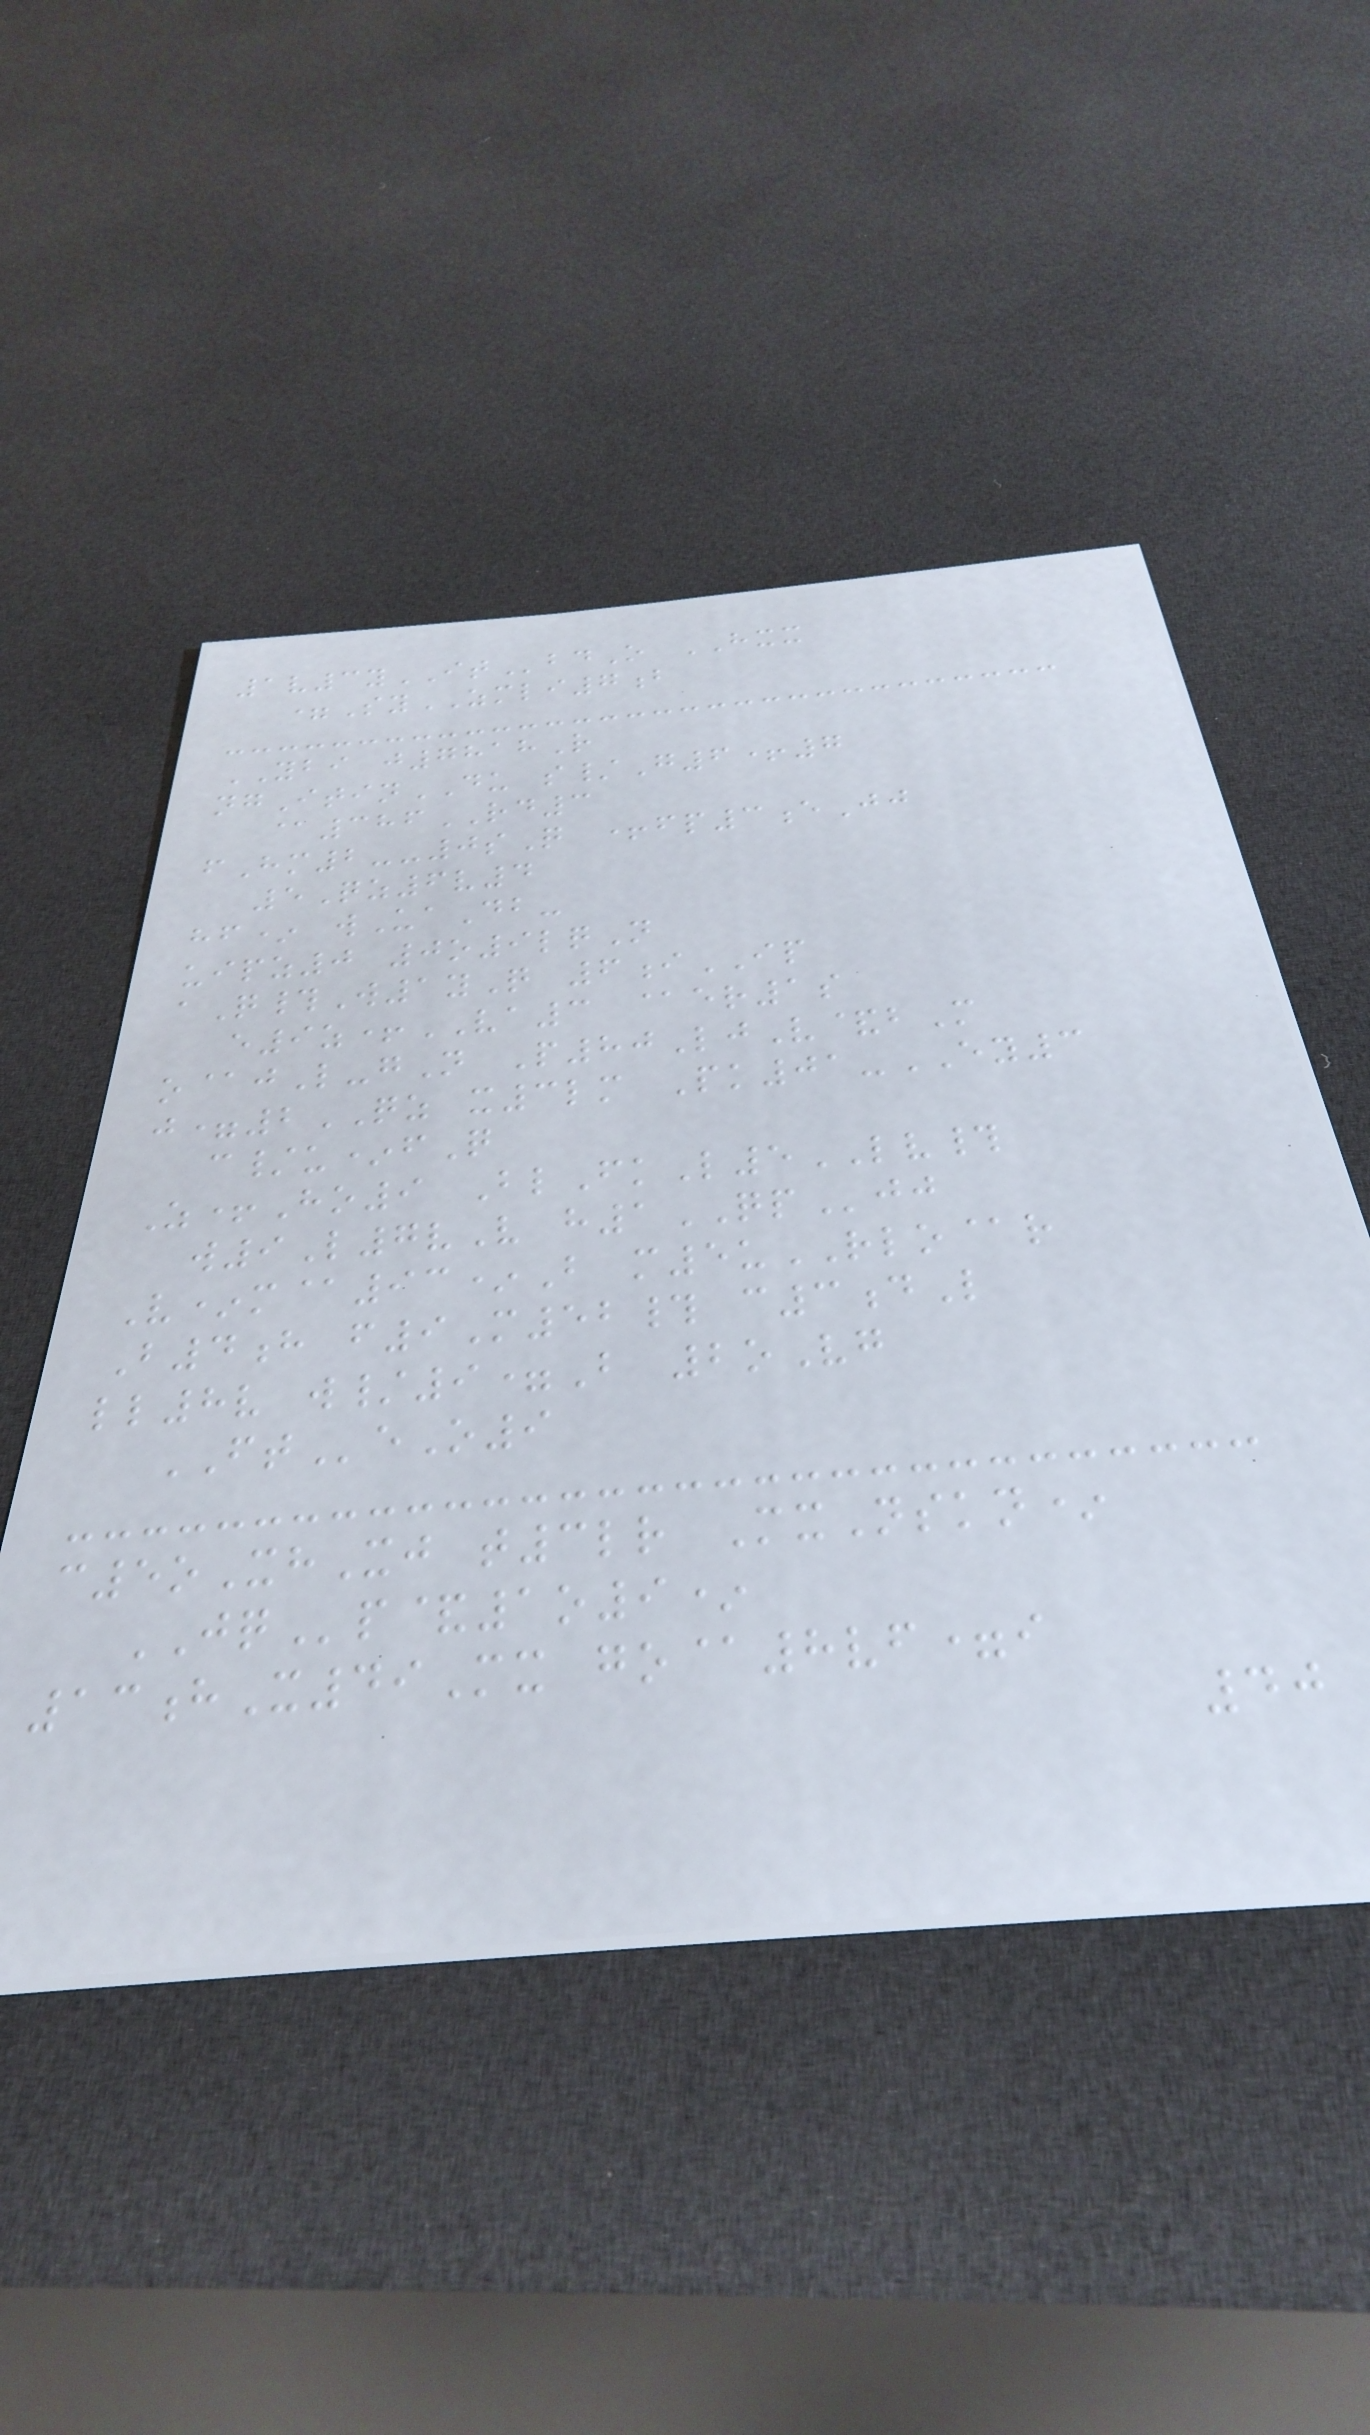1v3yITbdO HXX
=SyZMLI7b
YBI j7818R
ngItinDU s/G6+7
@386RD3
fHm2--0sQ +fp3eJj
5Qz6v4
hf* wUaDb-
uipz0 0o9lqN
aQ#W1yQ 6iIP
e9z+VA3 @er1s
o@jL-gN P80LjV&bM
j=2QZ x3lm Pk01-EY3
c/u*fQ
Z+Ho9 BlFkL5LV#
w9L7vV h1QPjj
V*m@93*B m5uRLO@r
B4h f9M52# c3dL
ll8v w/9=B 2oVg
FTeO9
c5oXhXj t3lr MxNskn*
JQp&1o9*
13hX49Mx go@8vf=i
40
